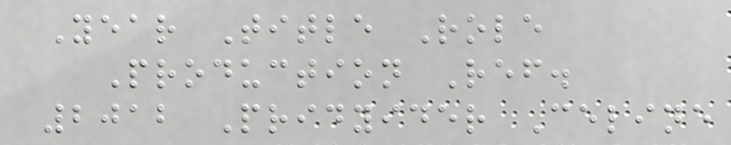Year Title Role
Production Ref.
2012 Pridyider Celine
